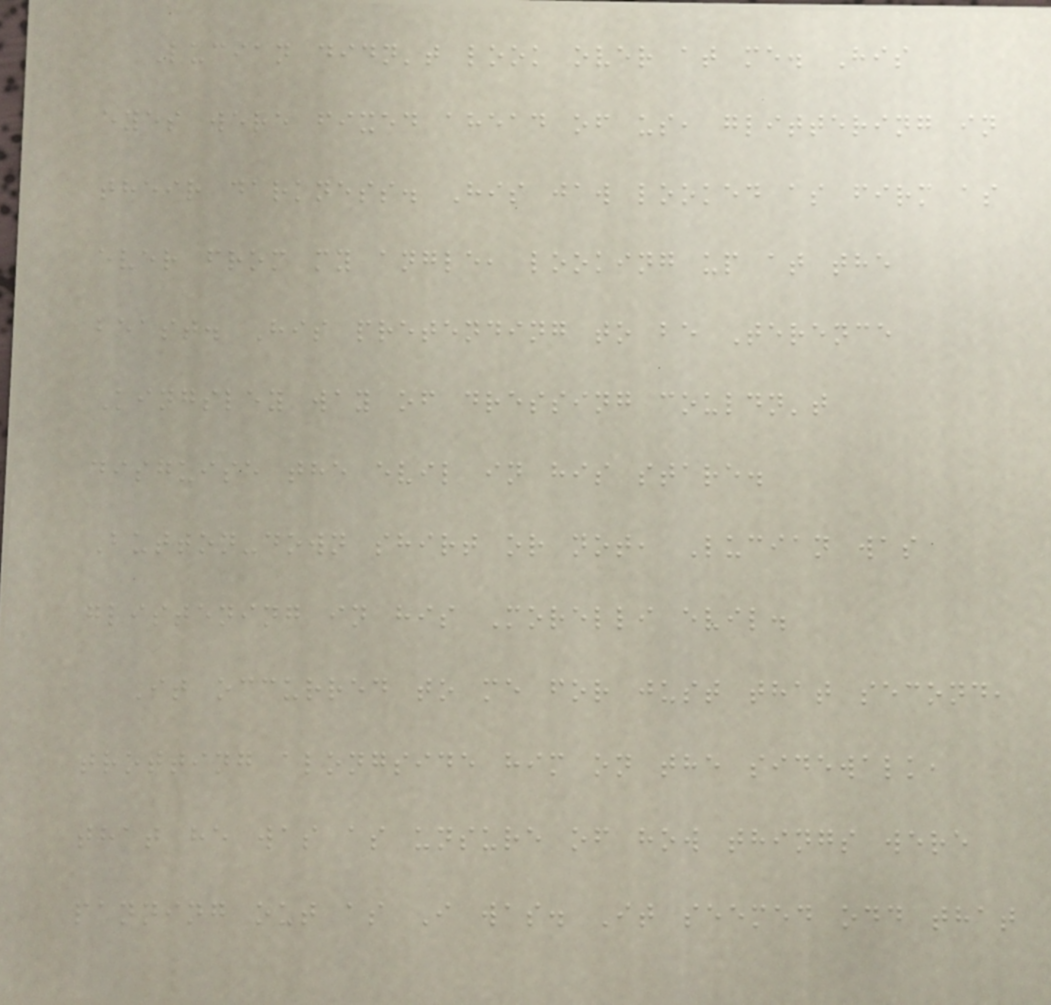Lucian didn't look over at me. His
eyes were fixed ahead of us, glittering in
their darkness. His jaw looked as firm as
ever from my angle, looking up at the
beast. His pretending to be Terence
Kingsley way of dressing couldn't
disguise the evil in his stare.
Button-down shirt or not, Lucian was
glistening in his Morelli evil.
It occurred to me for just that second,
trotting alongside him on the sidewalk,
that he was as unsure of how things were
panning out as I was. It seemed odd that
